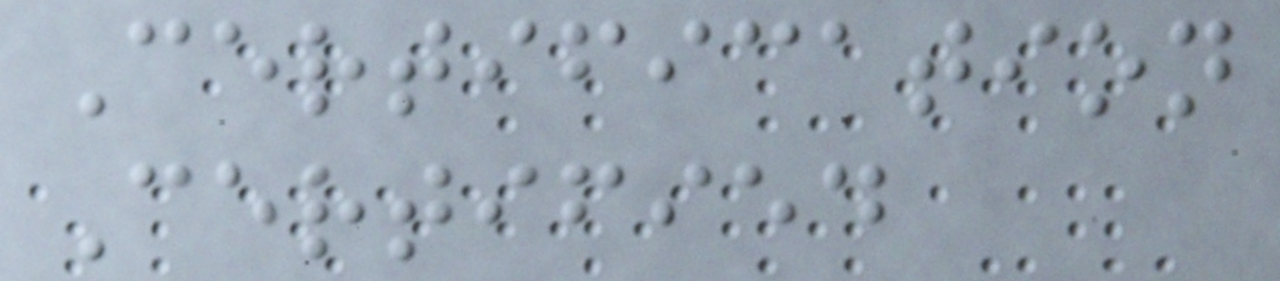Certification
Certified
